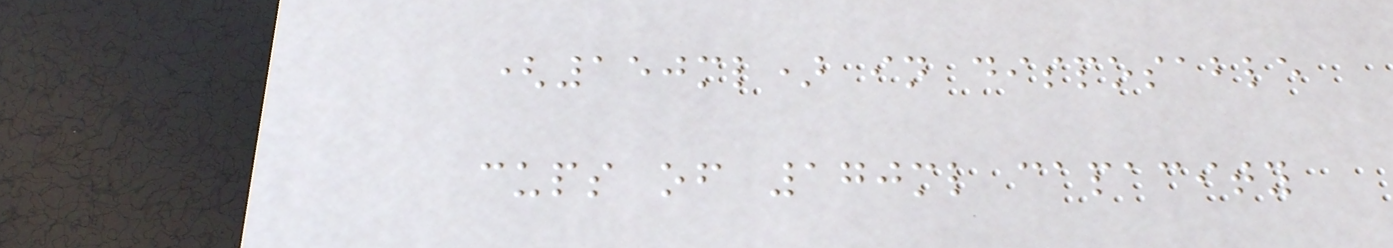(150ml) in disposable
cups of 170ml capacity
